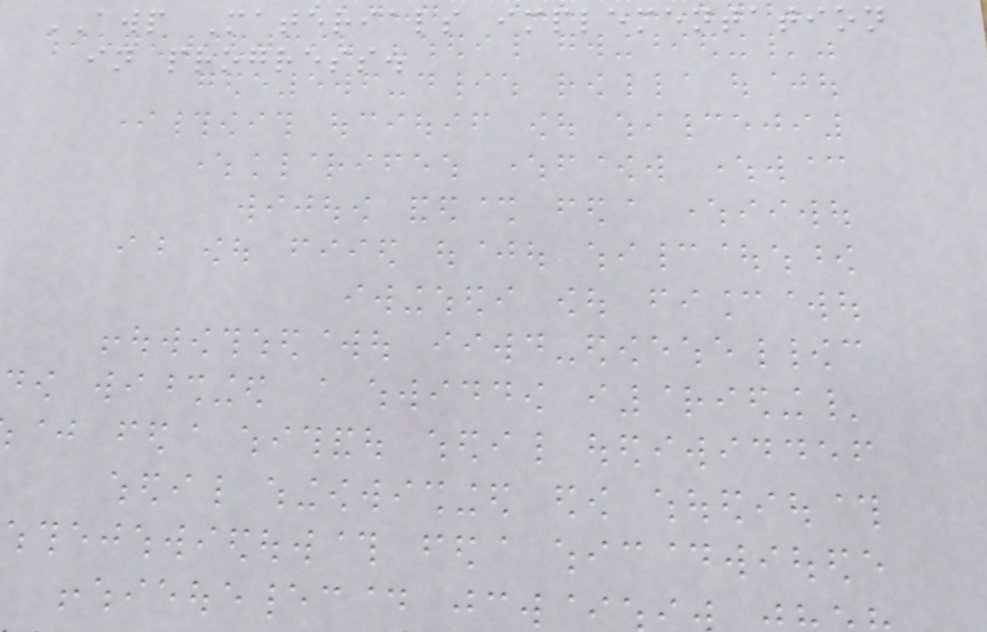AWP Materials implementation
in progress.
